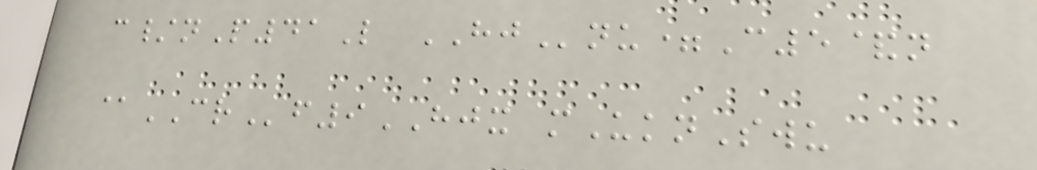c/nP41L HJnu=C5&n
@CRf9HJX mUknSwu
